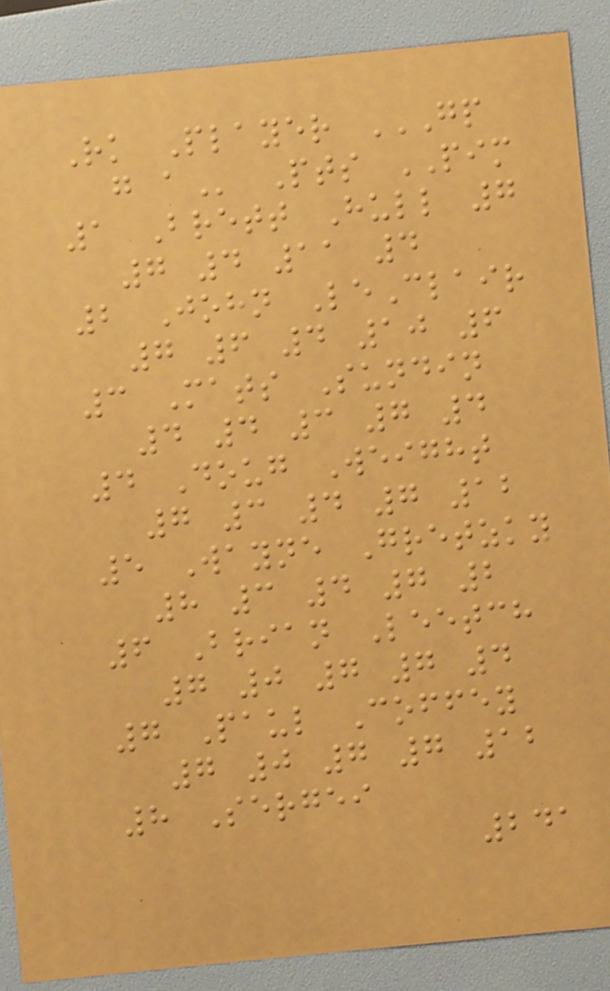Rk Player GP
G A Pts PIM
1 Brett Hull 7
7 4 11 4
2 John LeClair
7 6 4 10 6
3 Mats Sundin
4 4 3 7 4
4 Doug Weight
7 3 4 7 12
5 Wayne Gretzky
8 3 4 7 2
6 Brian Leetch
7 0 7 7 4
7 Paul Coffey
7 0 7 7 12
8 Sergei
241
